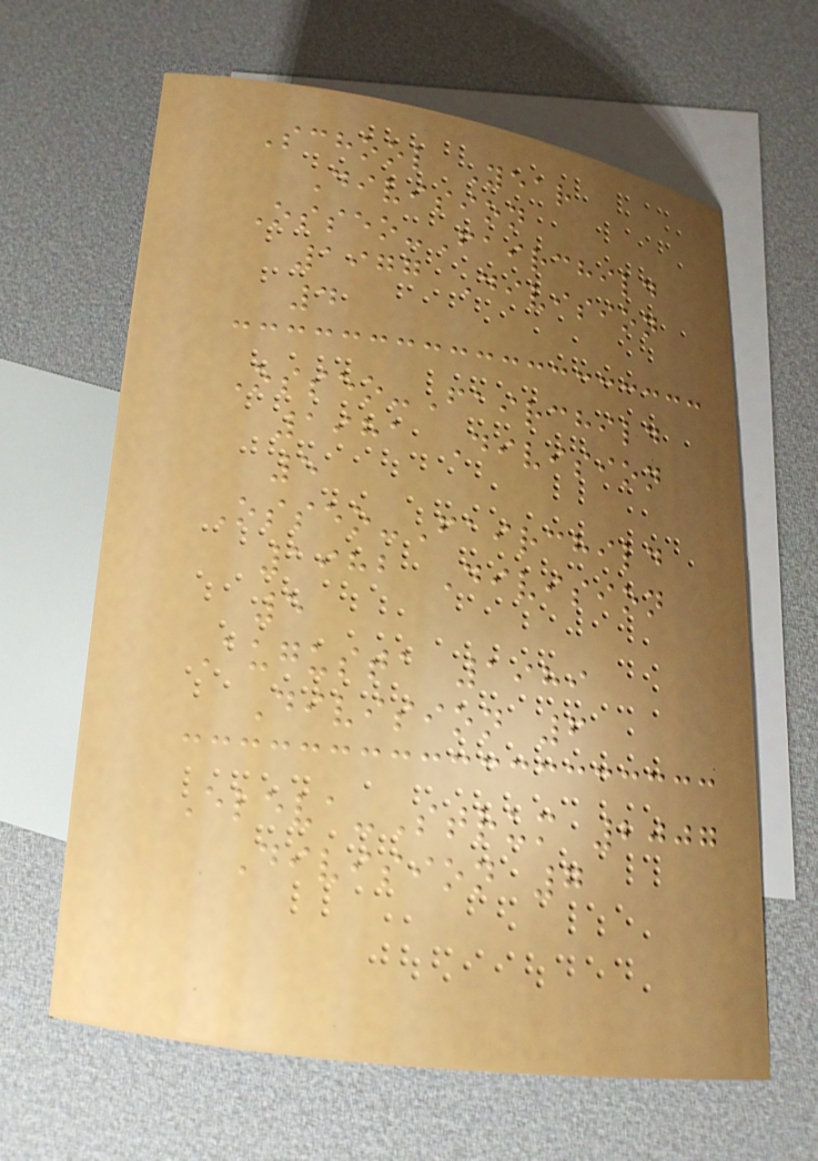School Year
Division
Osseo-Fairchild
1977 Division
4
Osseo-Fairchild
1981 Division
5
Osseo-Fairchild
1982 Division
5
Augusta 1989
Division 6
Eleva-Strum 2007
Division 7
